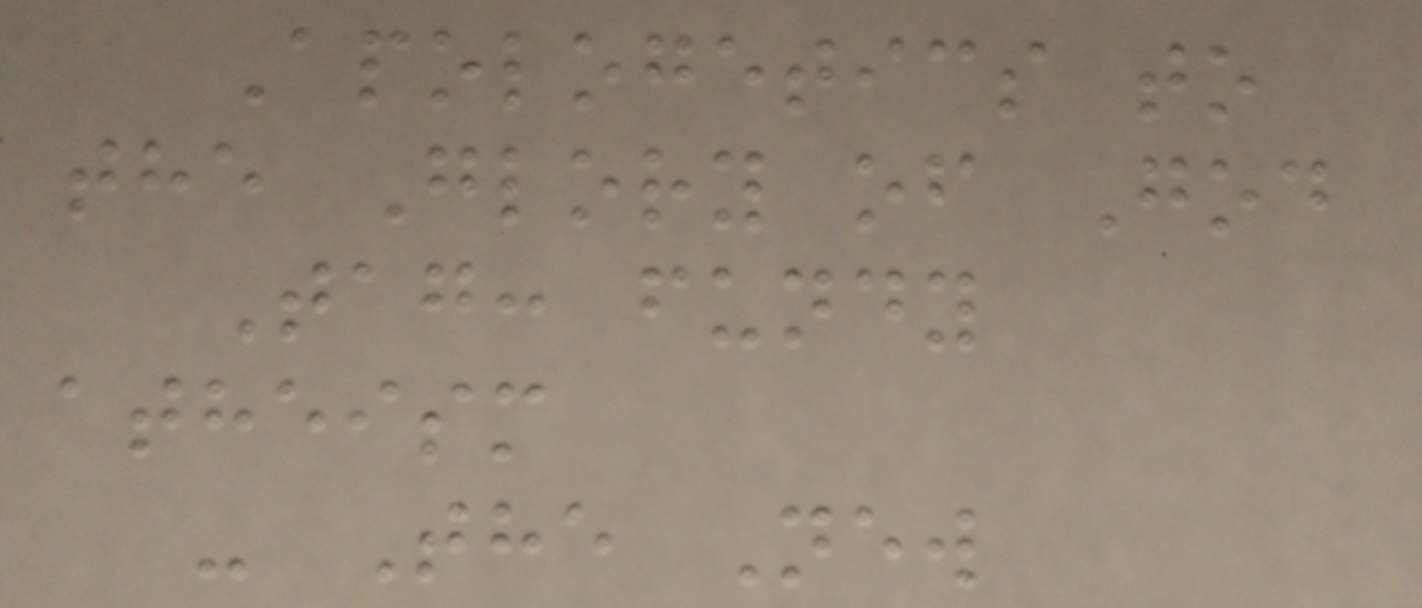Apologetics to
the Glory of God
Tag: fundy
atheism
- The New
